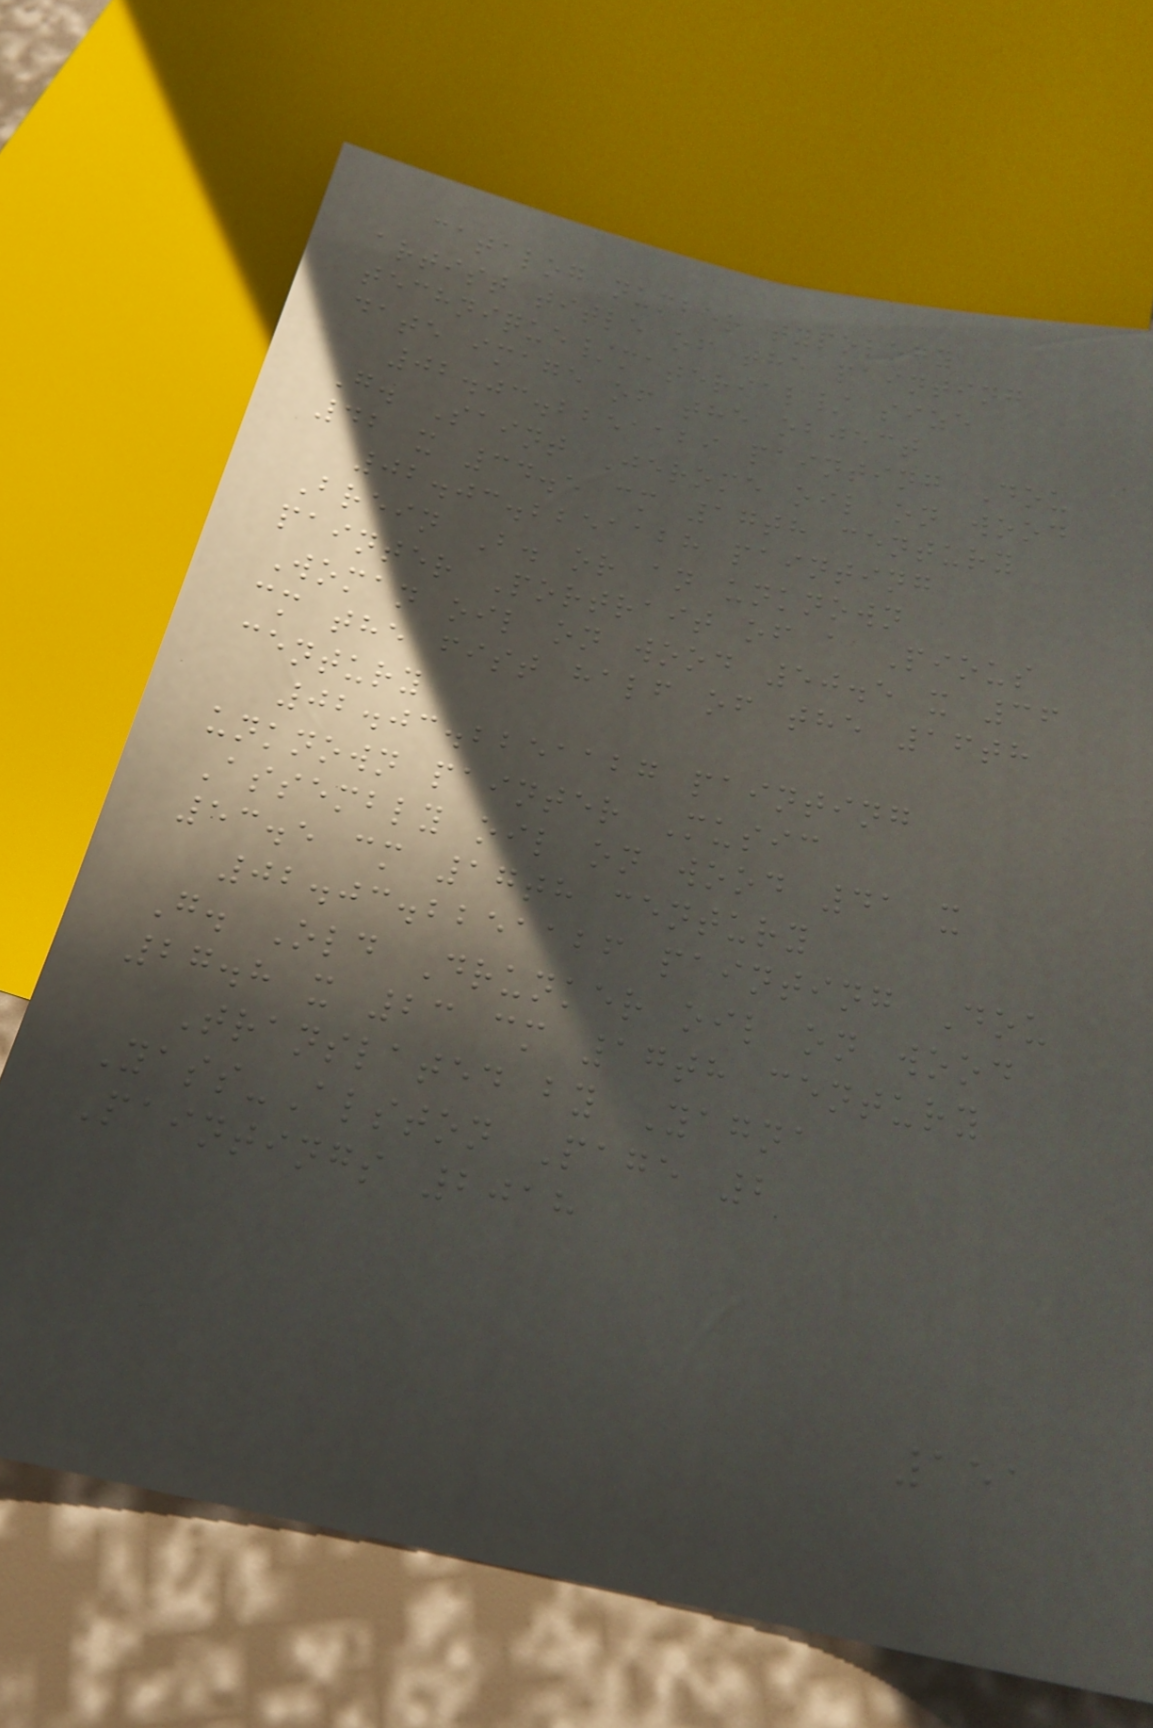catalog number typology
artist title of the painting
technique/material/ size
date image of the object
02.03.2251129 painting Dou
G. Saint Jerome oil on wood
42 x 34.5 cm 17th century
02.03.2251128 painting
Brein B. or an unknown
painter Portrait of a Pious
Woman oil on wood 50.5 x 36
cm the fist half of the 16th
century
02.03.2251127 painting
unknown painter Music
Assembly oil on wood 41 x
53.5 cm 17th century
02.03.2251126 painting Dou
G. Old Drunker oil on wood
27.8 x 23 cm 17th century
Translated by Yagna
Yass-Alston Page 2
Paintings 2018
151
